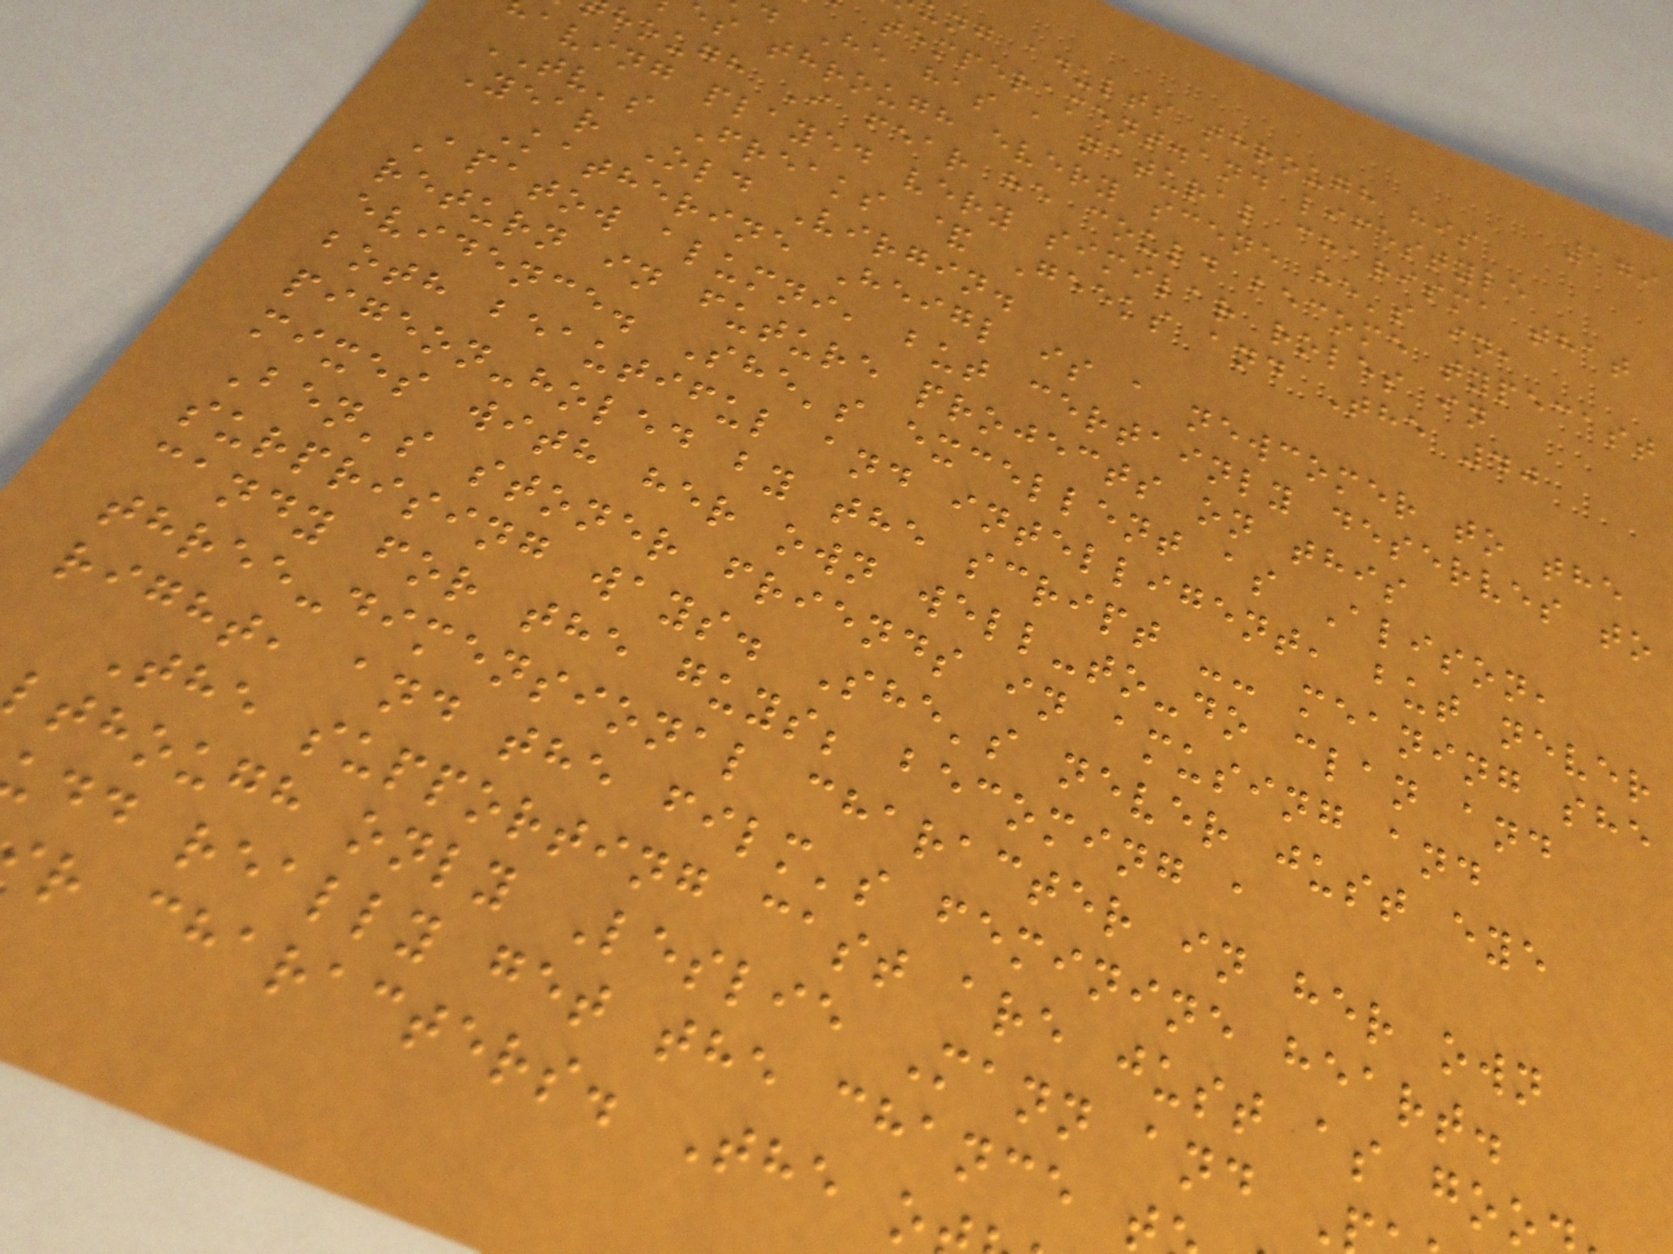179
ng adults through his
temperament.and lifestyle
He has a natural charisma that
es through every scene he's in,
hough I fear he could become typecast
aving played very similar roles in
TV's Freaks & Geeks and The 40
Year Old Virgin.
Katherine Heigl is a newcomer to the
Apatow alumni, but certainly deserves to
return in future projects on this
evidence. She's excellent as Alison,
both beautiful and intelligent, but never
pigeon-holed by the script -- meaning she
mixes with her own well-to-do clan and
Ben's stoner friends in amusing and
surprising ways. She's never just eye
candy for the guys; becoming a
three-dimensional character in her own
right, and the film's feminine heart.
The supporting cast are just as goo
lthough only Leslie Mann and
dd really get the chance
r characters. The o
